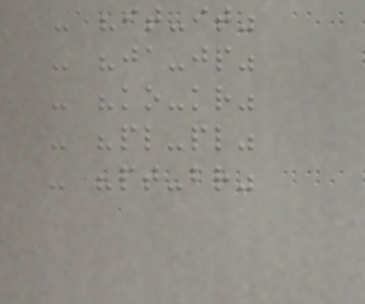- "it-it"
- "ja-jp"
- "ko-kr"
- "pl-pl"
- "pt-br"
